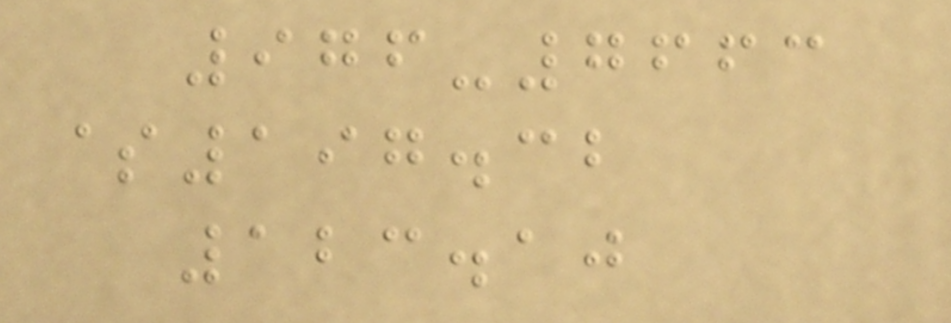976-7663
$197.32
123.10
